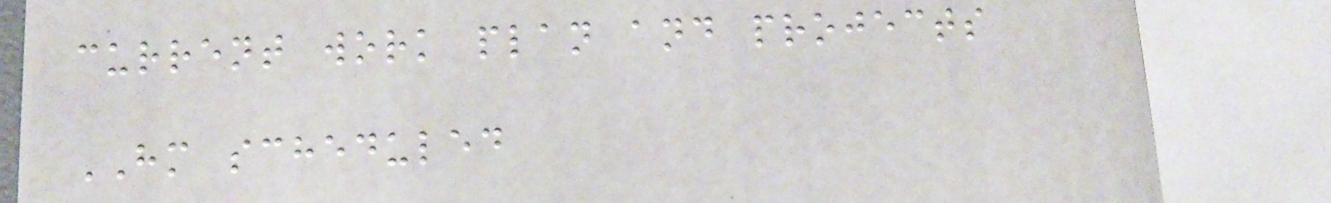current work plan and projects
HM scheduled
